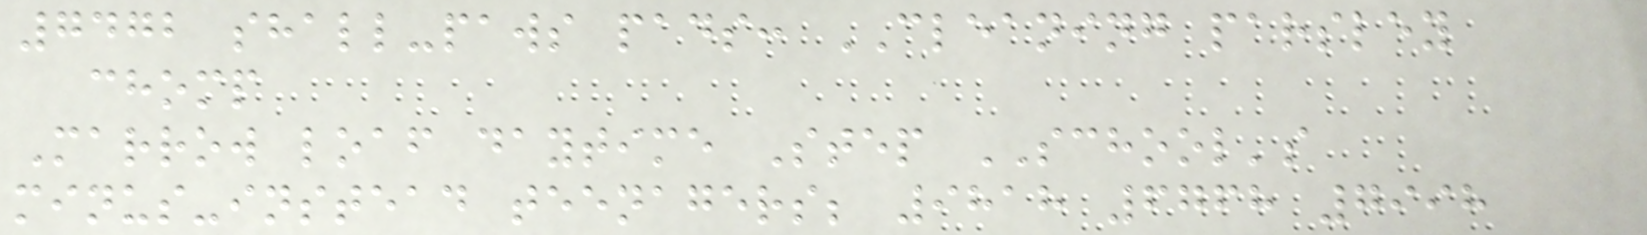7472 shall-paws pads: CLEANING parsley
chomp
Marrow loaf daytime Step SCHOOL's
minus-instead teenagers; 9818 6768 7998
